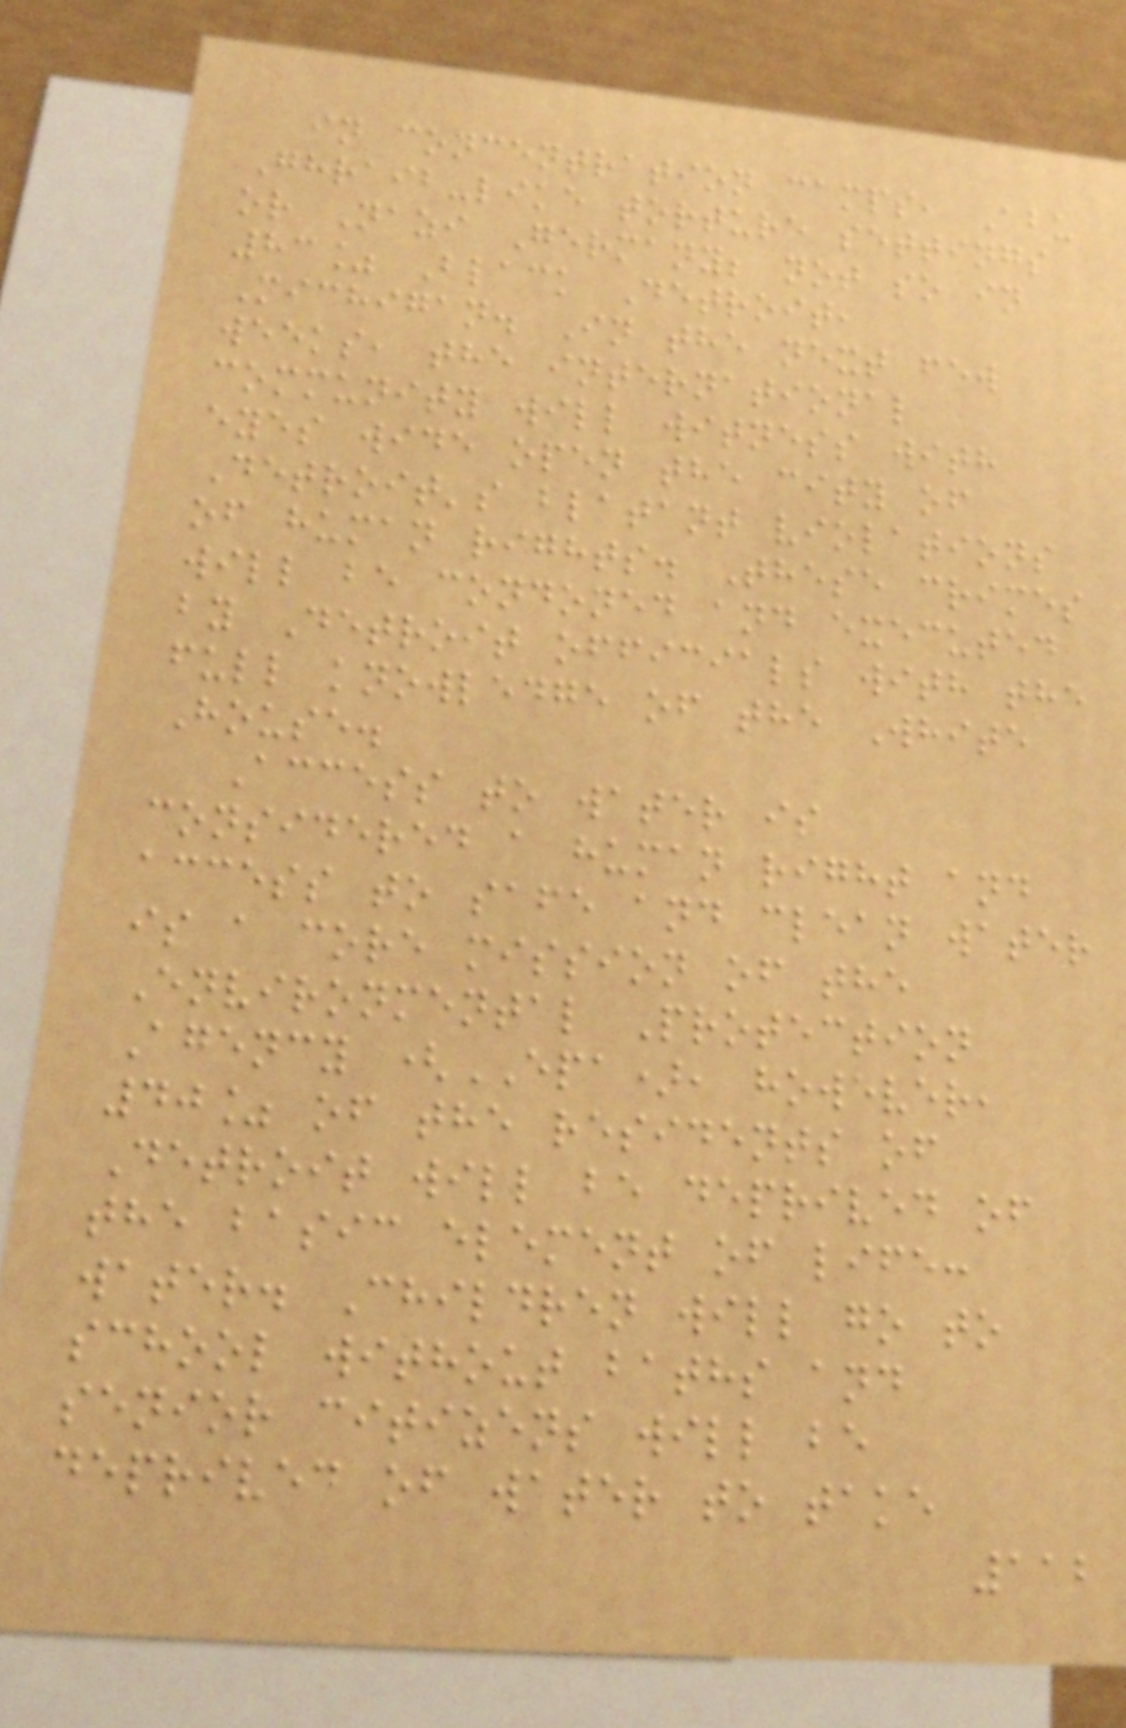in concentration camps, Abu
Ghraib-like torture settings
or Nazi Germany; not so in
83% Black Detroit,
Michigan. In the next few
weeks, the international
community will witness with
eyes wide open the city of
Detroit's blatant violations
of human rights. These crimes
will be condoned and executed
by Detroit officials with the
full knowledge of the White
House.
Access to water is
considered a human right and
access to safe and clean water
is a core mission of the
Environmental Protection
Agency (EPA), however,
40% of the residents of
Detroit will be deprived of
the basic element of life:
water. Children will go to
school without baths and
senior citizens will be
deprived of water to take
112
